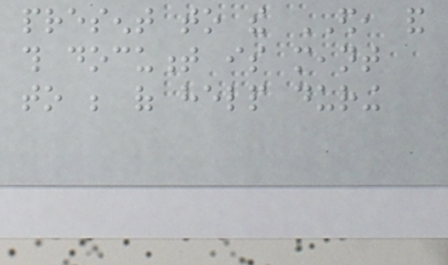present to the ED, and
this document is meant
to be of help during
